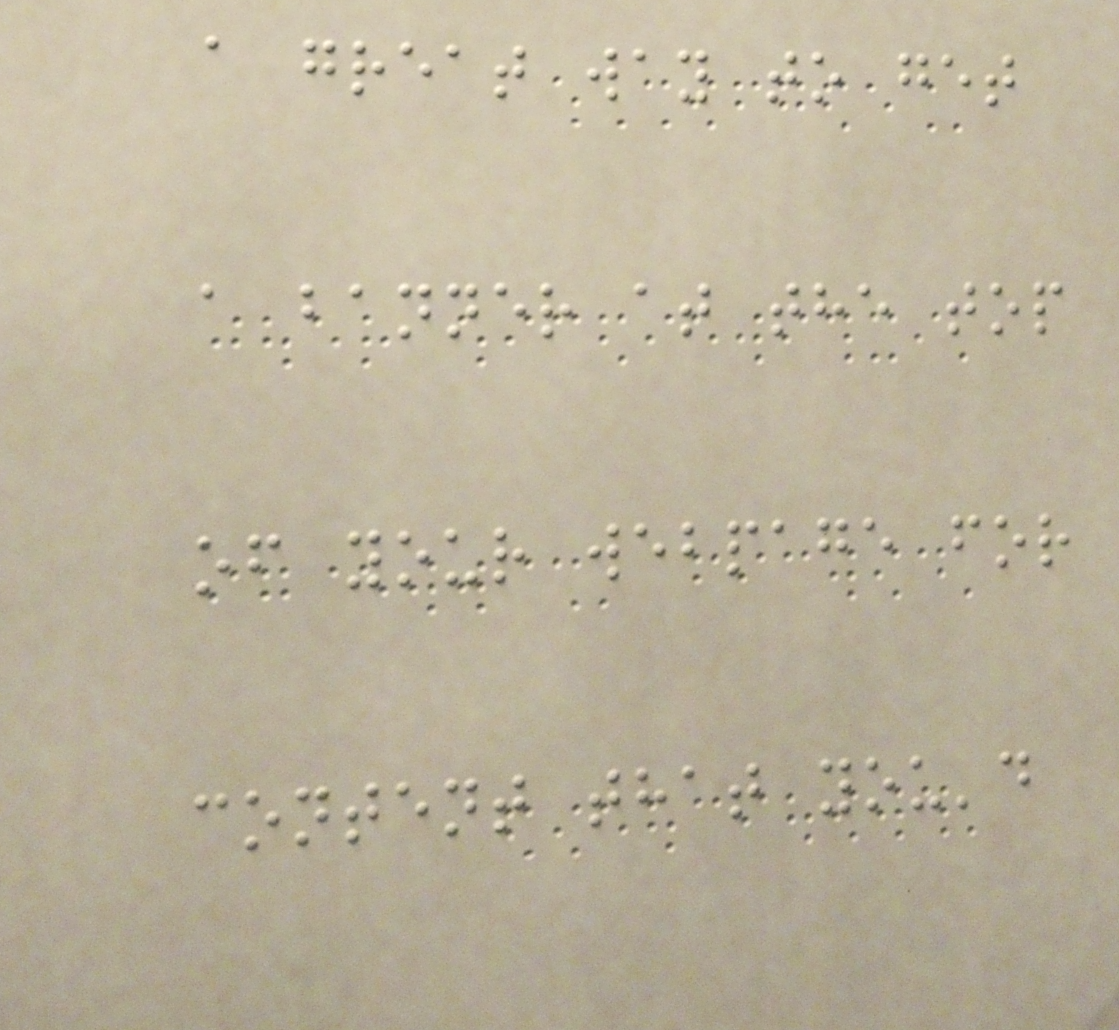a great way to get
a banner at the top
of your webpage for
content that you'd
